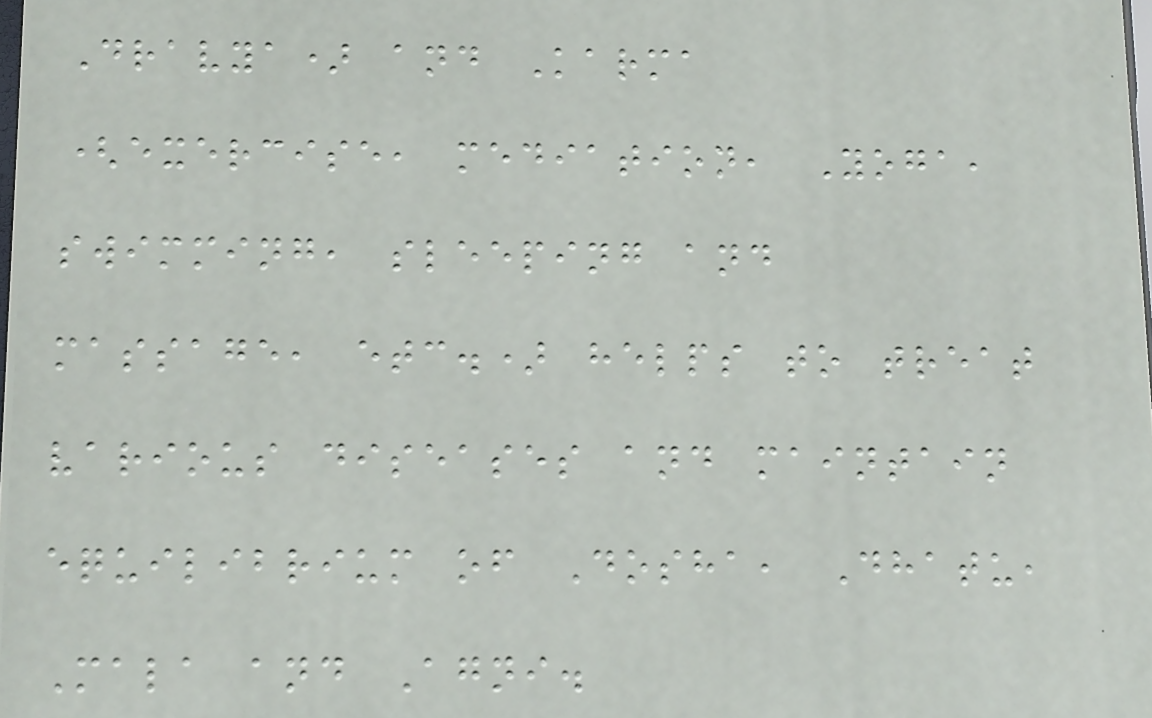Dravya) and Karma
(exercise, mediation, Yoga,
swimming, sleeping and
massage, etc.) helps to treat
various diseases and maintain
equilibrium of Dosha, Dhatu,
Mala and Agni.
